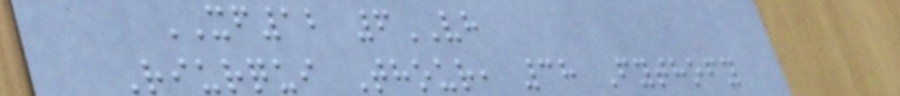XF12 6VH
Riurqui Thour, 38 Fythofy
